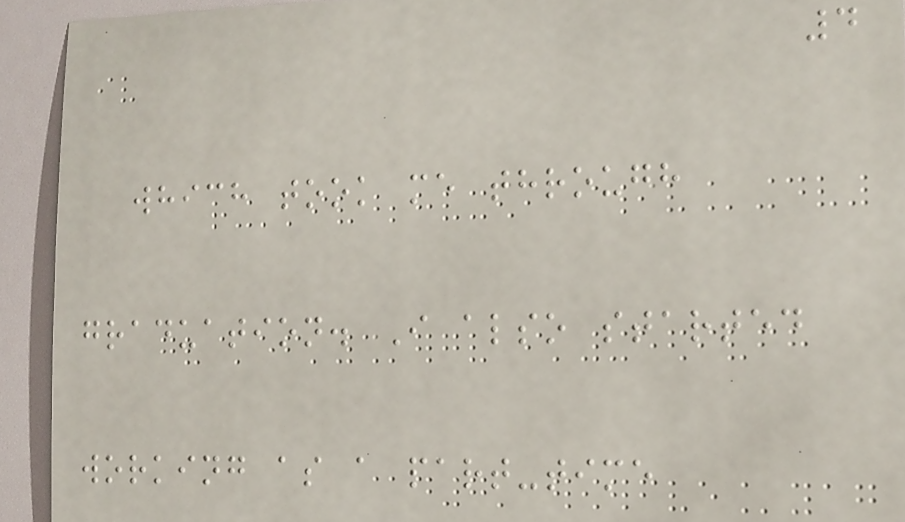4
which took me through
graduation. I also started
working as a part-time
